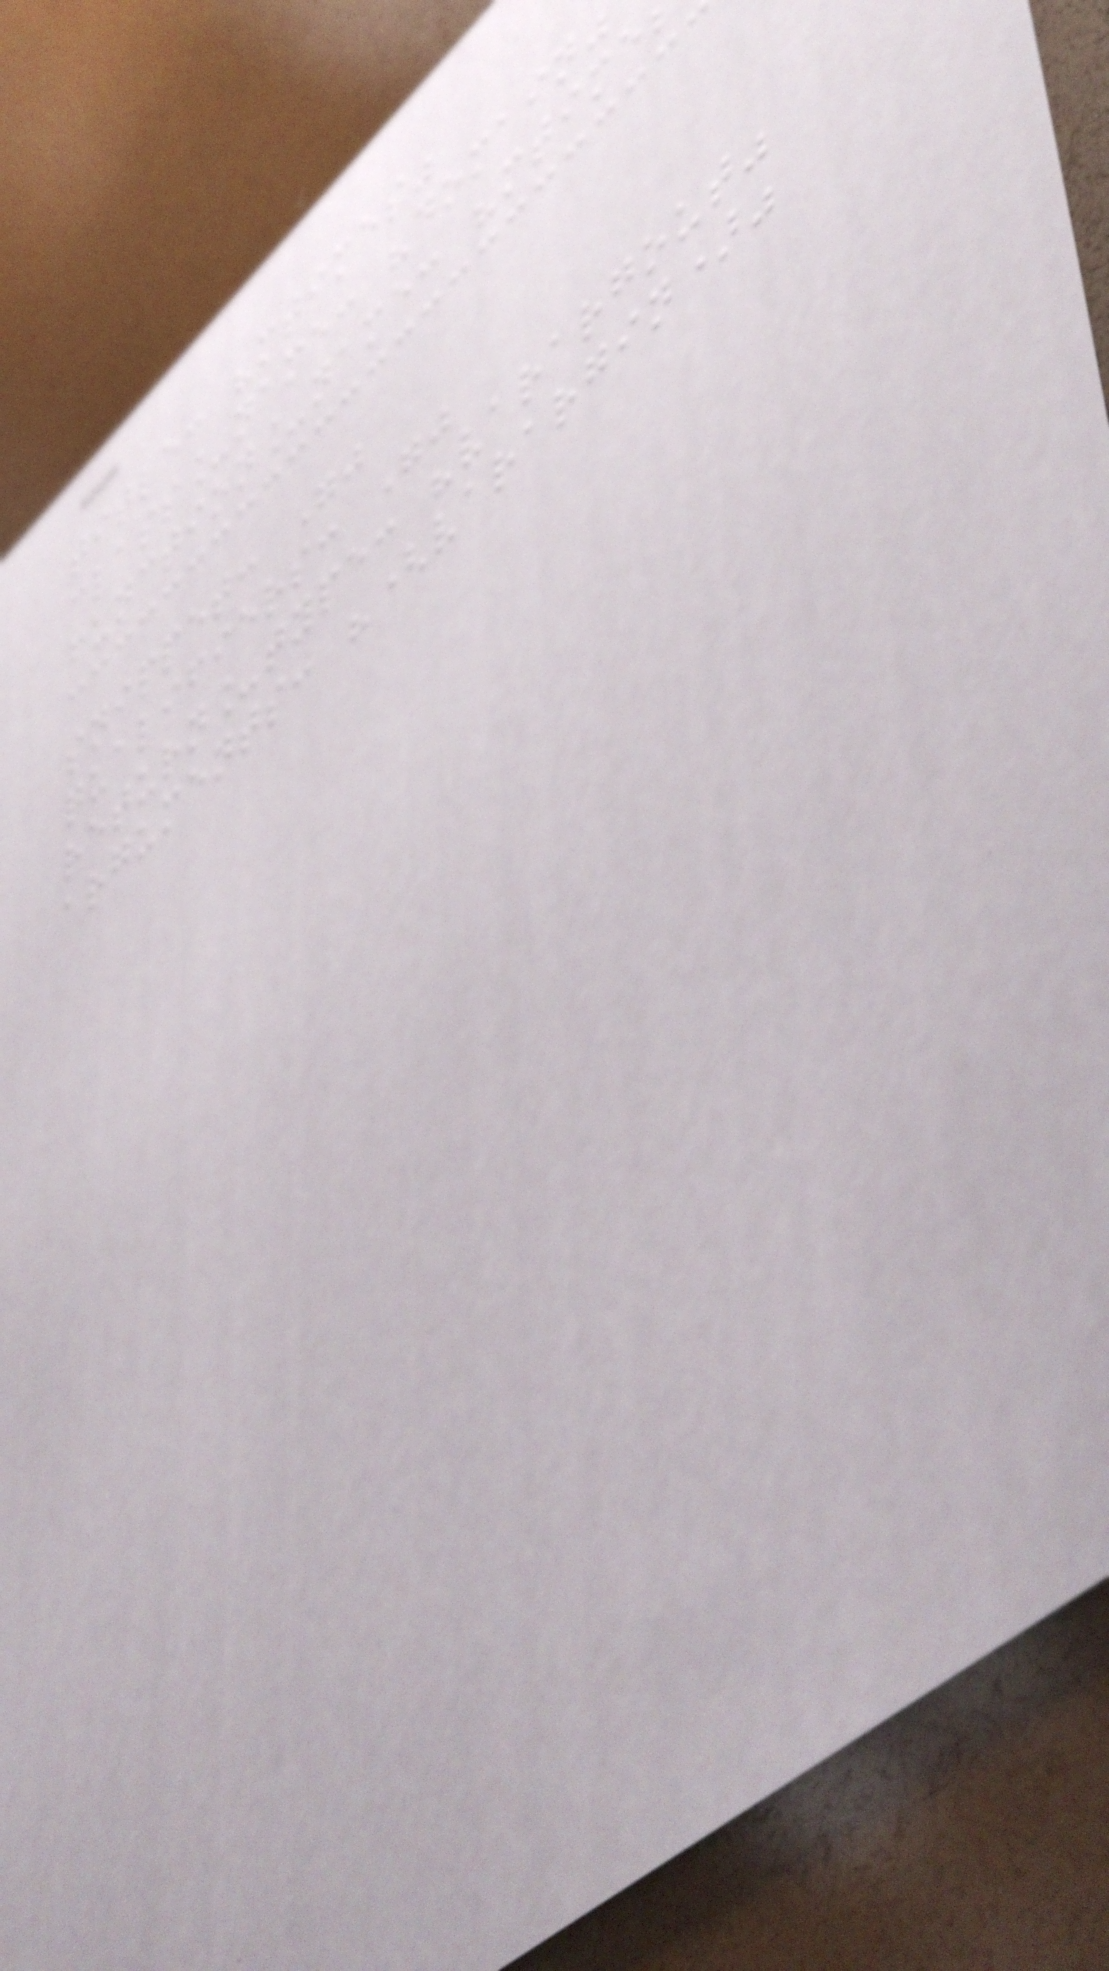title: "mtimes"
class_name: "domain"
function_name: "mtime
snippet: ""
qualifiers: ""
return_type: "varargout"
arguments: "(varargin)"
